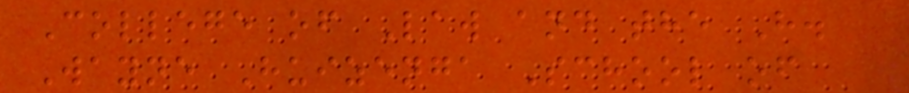College of Law and the H.
Wayne Huizenga School of
